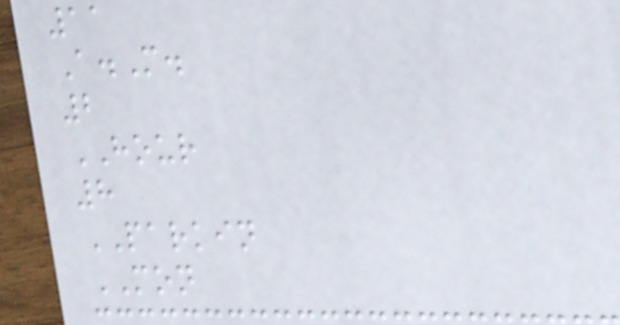11
A.M.
2
HOUR
8
PARKIN
MON
